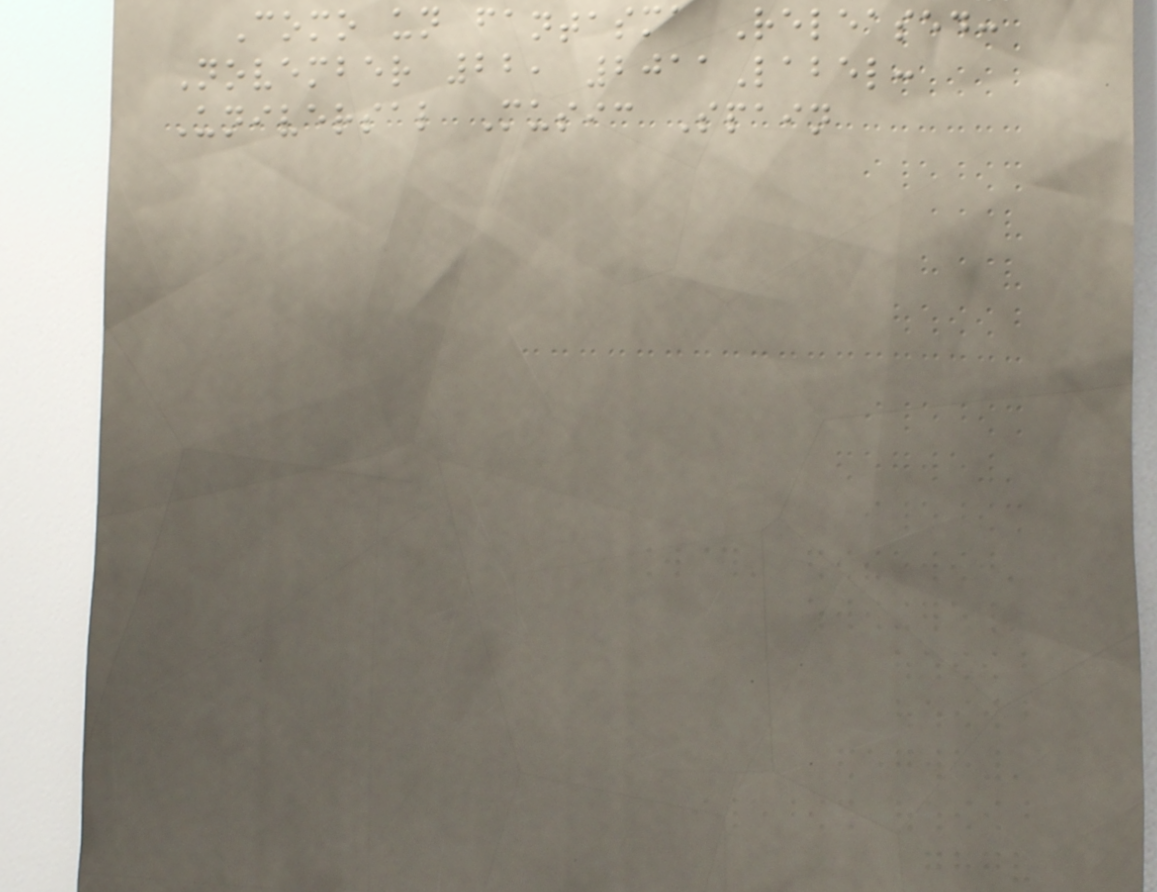Como un fantasma Released:
November 22, 2011Label:
Universal Music Spain
